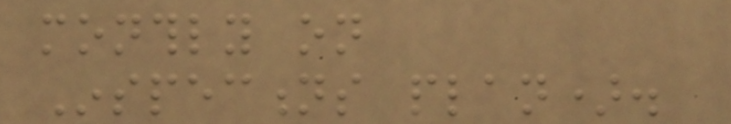monthly on
Inspections plan).
